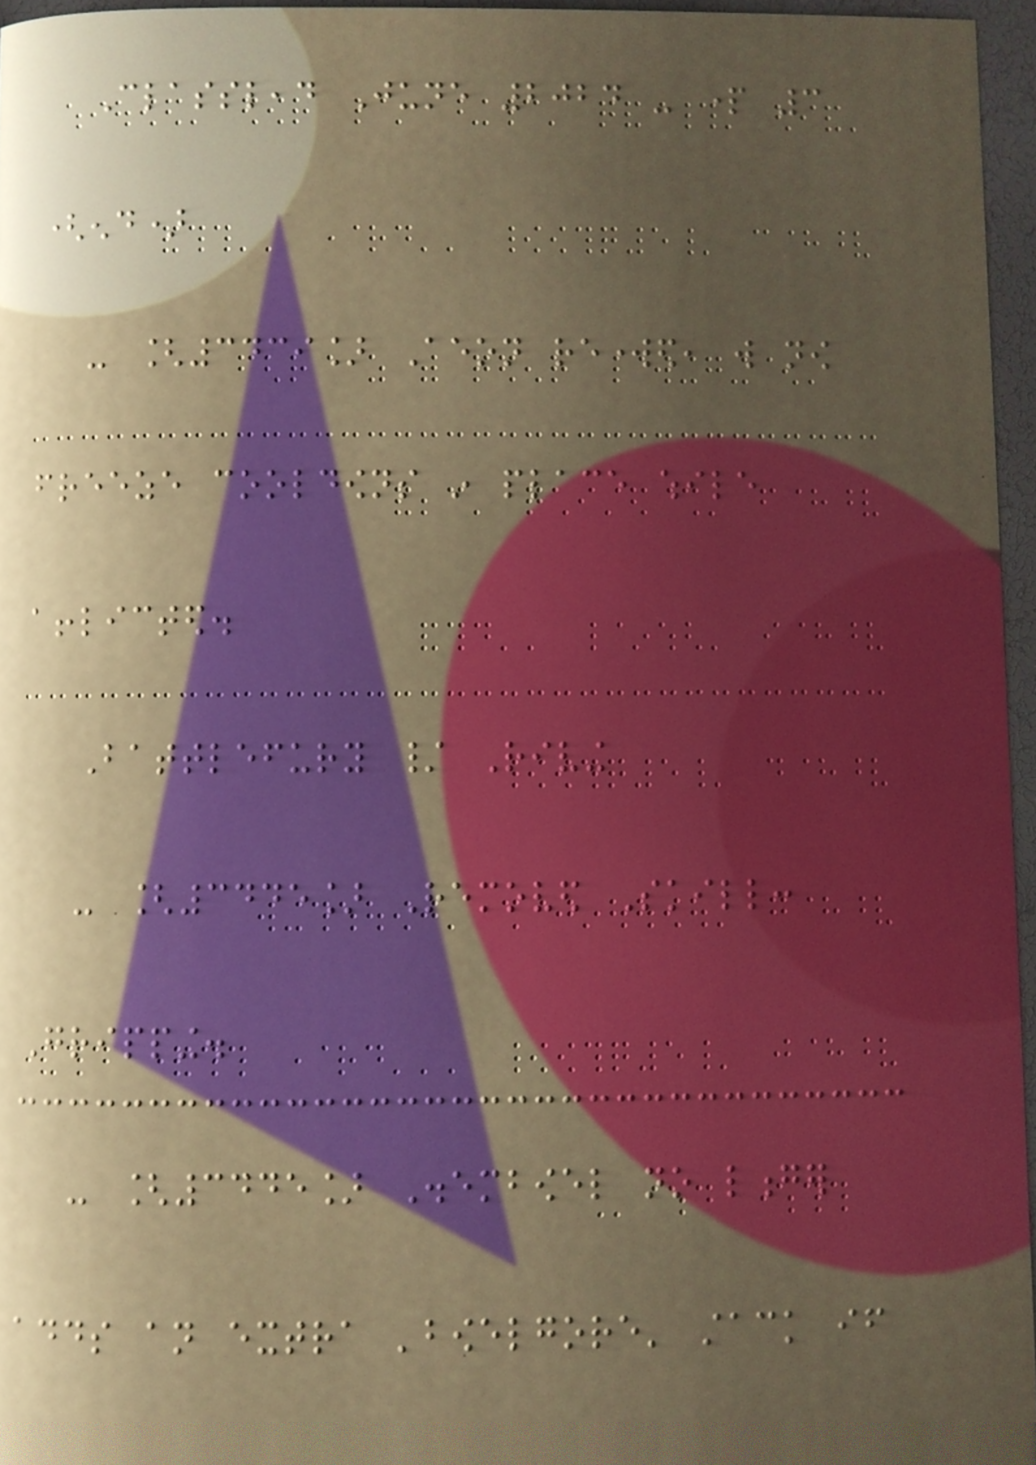Classlead June 2024 - part 3
(end)
- [3439] Aeon reworked, will now
freeze cooldowns in place while
afflicted.
Battlefury / Riving
- [3445] Removed Skill:
Gripping.
- [3445] Disembowel no longer
adds an extra 'bowelgore' stack if
